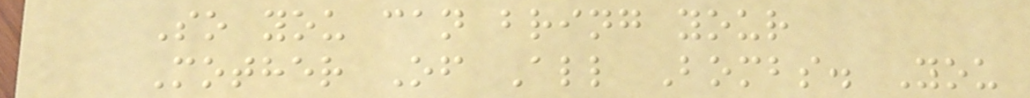So you can bring your
Mother Of All Bombs. You
